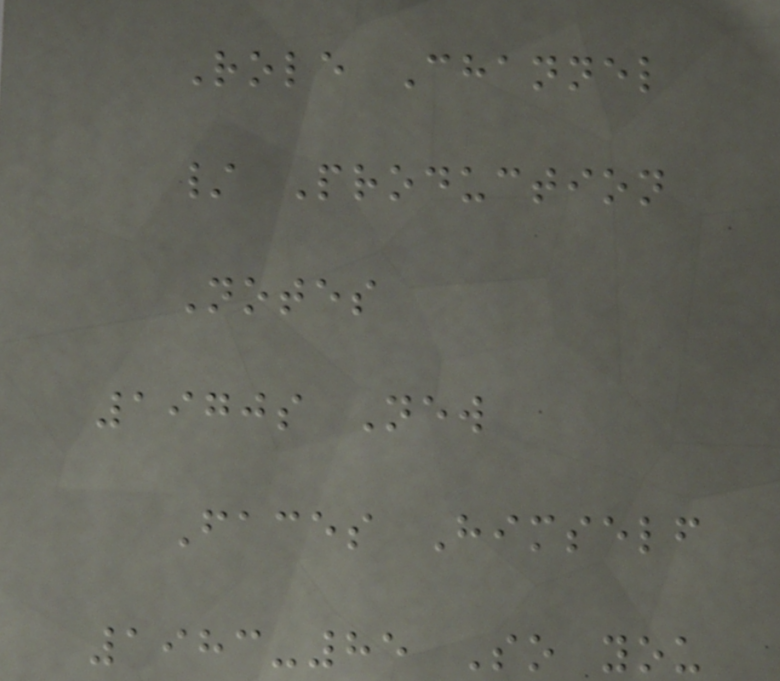Role Channel
/ Production
Notes
1970s New
Faces Himself
1983-85 So you
